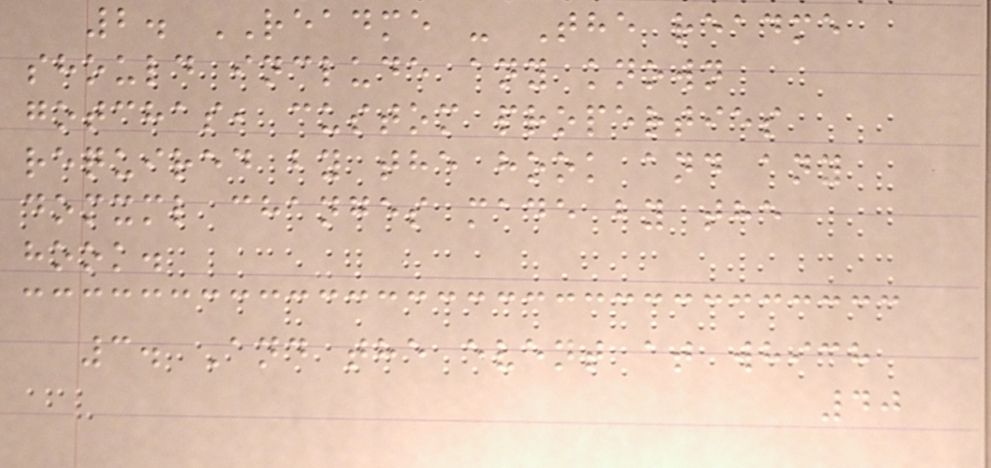2. README - The readme
should include any known
gotchas, custom properties
required by the hook and any
domxml changes made by the
hook.
3. And the event at which
40
